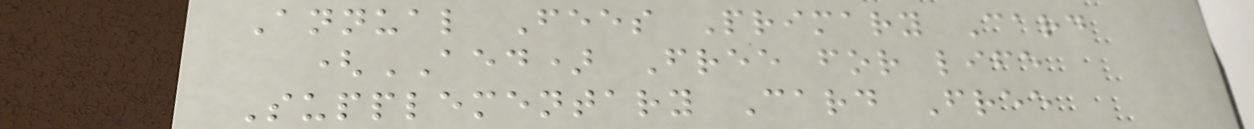Annual Fees Primary Card
(AED) Free for life
Supplementary Card Free
